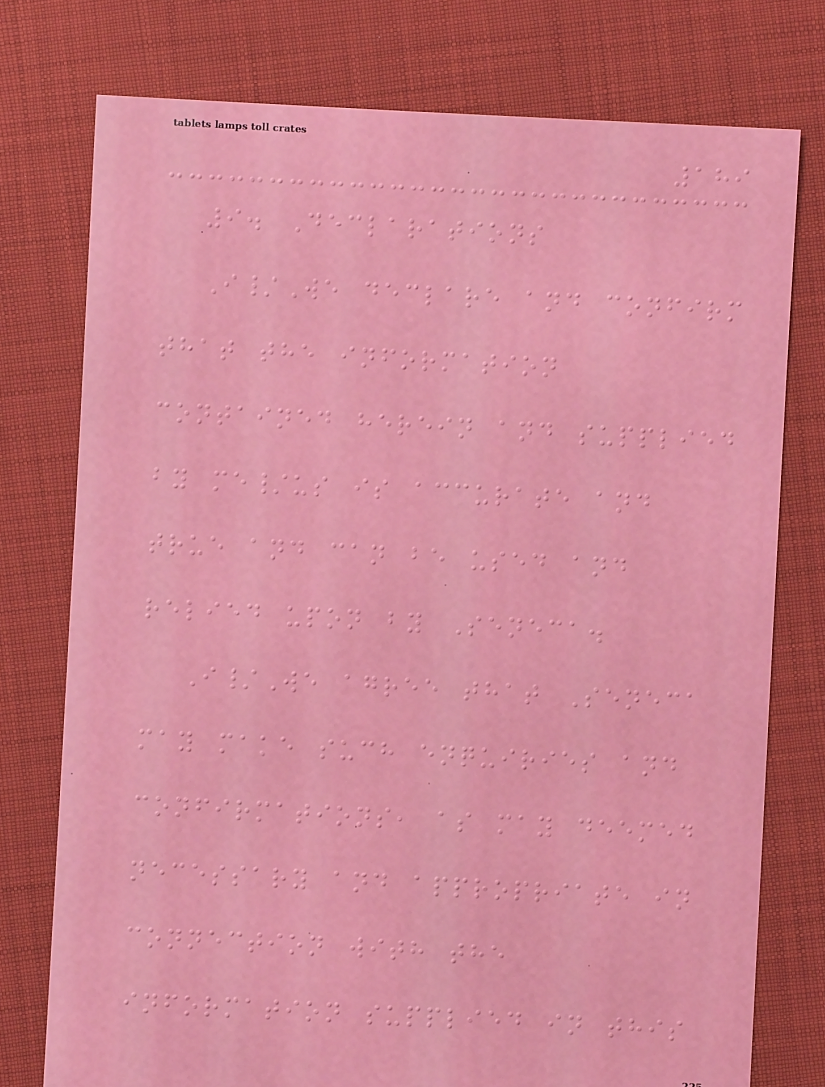189
9. Declarations
I/We declare and confirm
that the information
contained herein and supplied
by me/us is accurate and
true and can be used and
relied upon by Seneca.
I/We agree that Seneca
may make such enquiries and
confirmations, as may deemed
necessary and appropriate in
connection with the
information supplied in this
